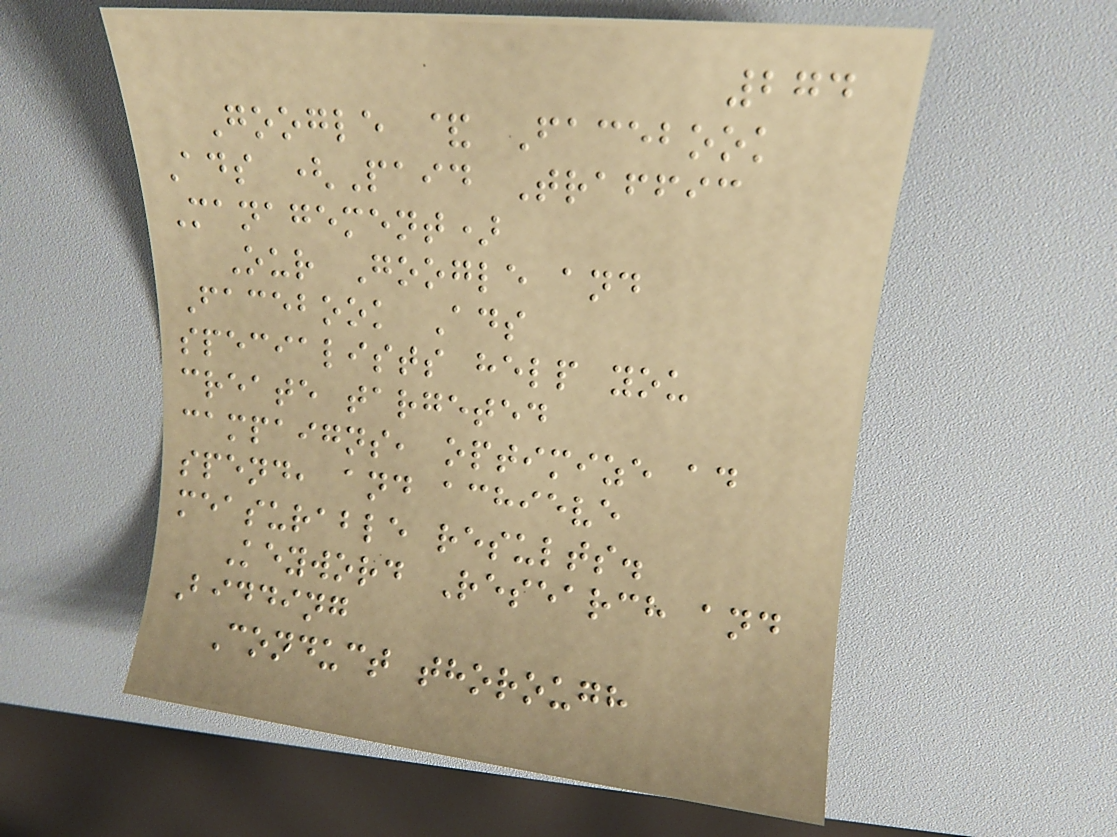274
Google & Facebook
Ads (Paid Traffic
Management)
Our Google and
Facebook Ads
specialists help you
create targeted
campaigns, optimize ad
spend, and achieve
measurable results.
Keyword Research and
Bidding
Conduct thorough
